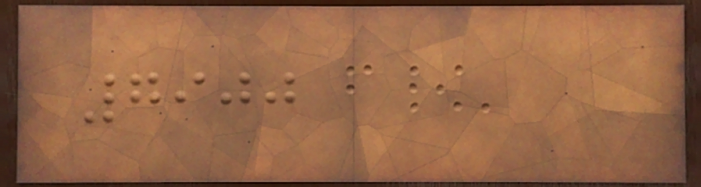7900
